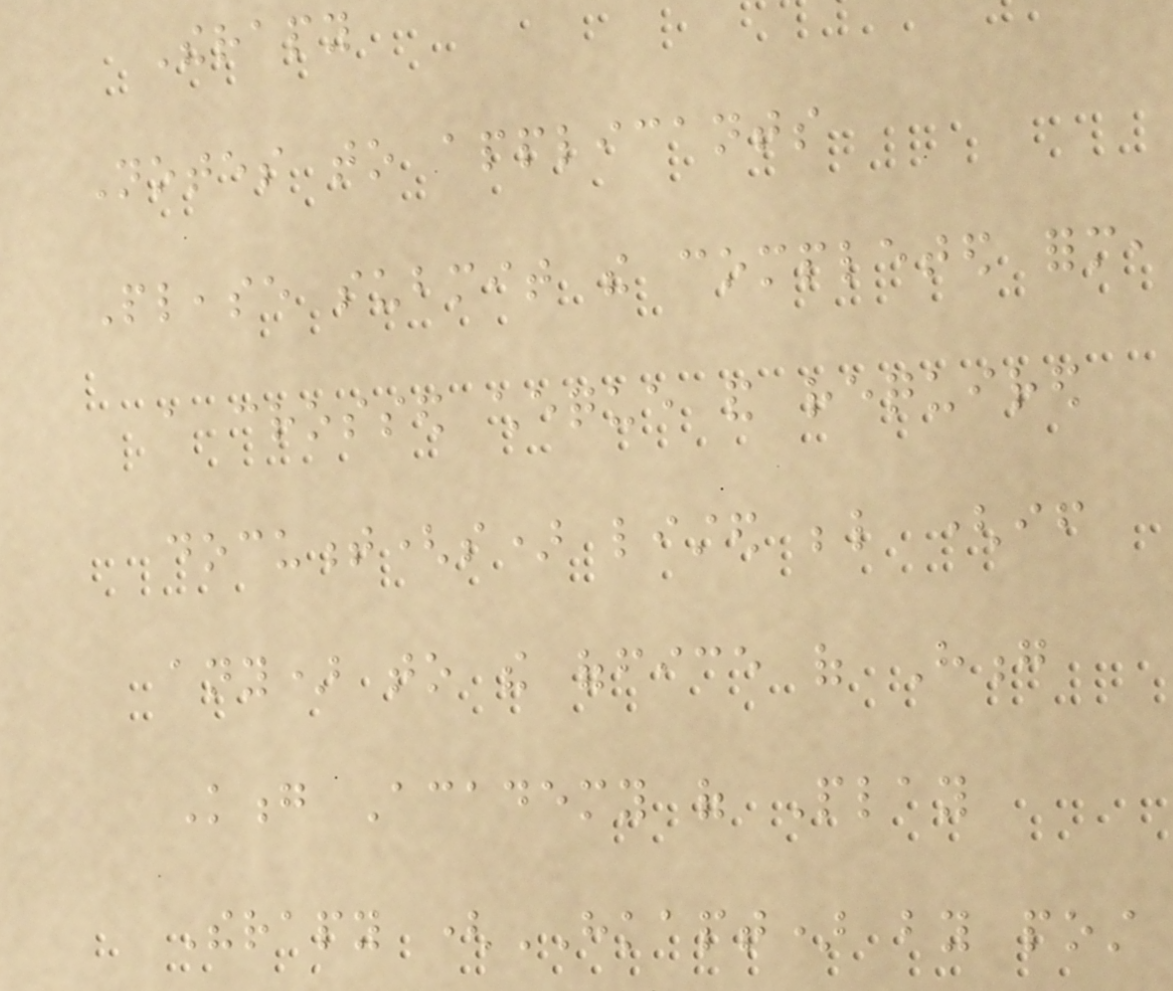Therapy
Notes to applicants
Please submit the completed form,
a crossed cheque and required
document(s) listed below (if
any) to the office of Hong
Kong Academy of Play
Therapy (HKAPT) by post
